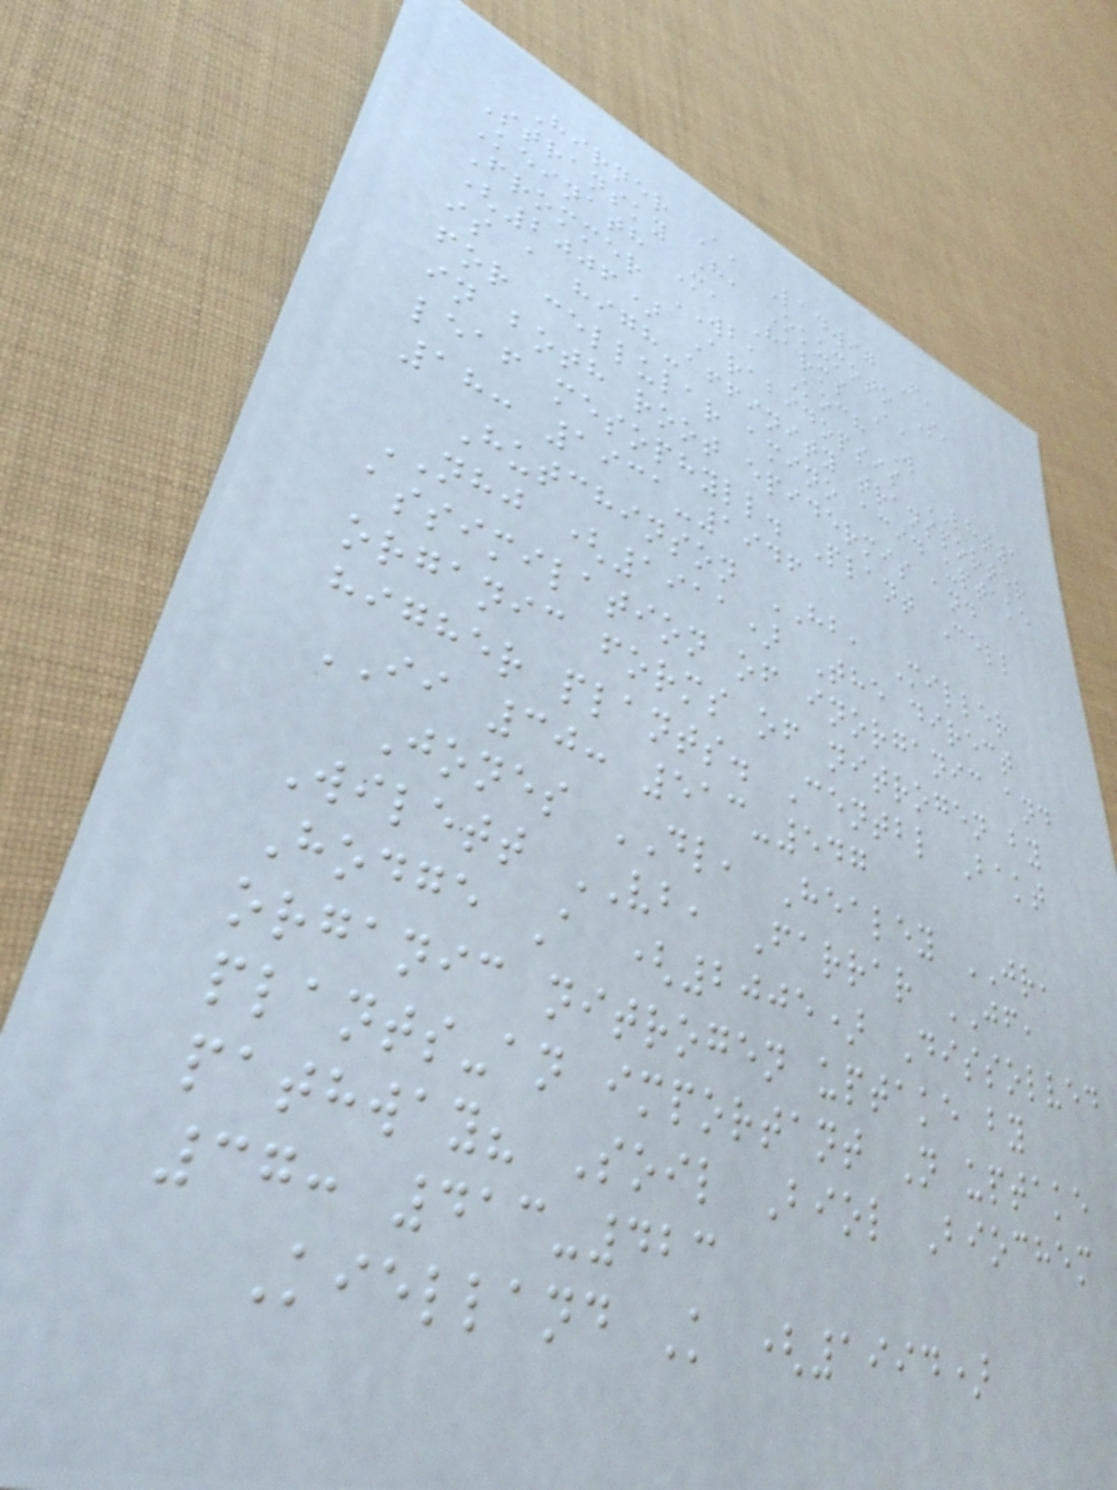Hirner A, Ladwig F,
Stransky H, Okumoto S,
Keinath M, Harms A,
Frommer WB, Koch W
(2006) Arabidopsis LHT1
is a high-affinity transporter
for cellular amino acid uptake
in both root epidermis and
leaf mesophyll. Plant Cell
18: 1931-1946
Hutchinson HB, Miller
NHJ (1911) The direct
assimilation of inorganic and
organic forms of nitrogen by
higher plants. Centbl Bakt
II 30: 513-547
Jones DL, Healey JR,
Wilett VB, Farrar JF,
Hodge A (2005) Dissolved
organic nitrogen uptake by
plants-an important N uptake
pathway? Soil Biol Biochem
37: 413-423
Kielland K (1994)
